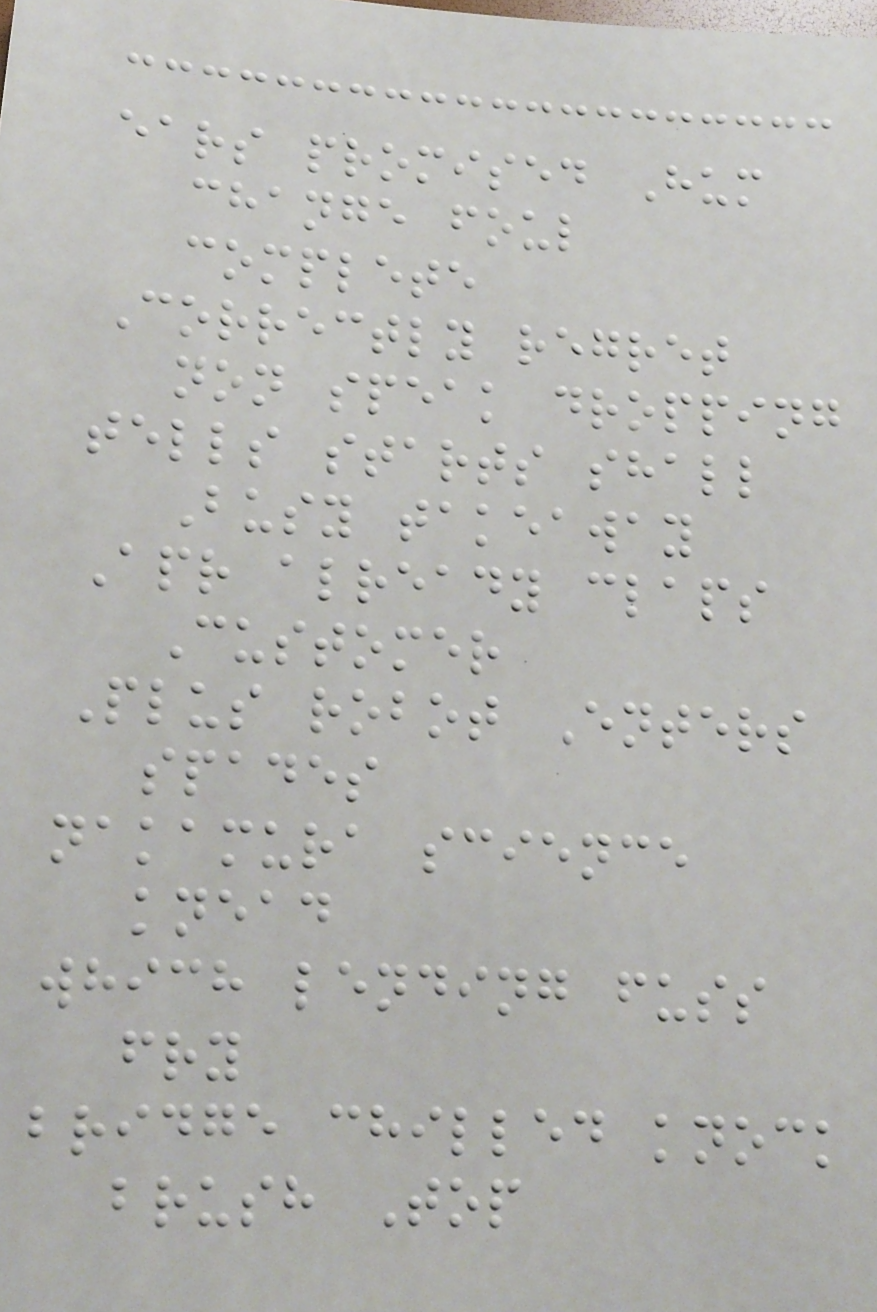ears promised Hum
change foul
complete
Correctly regret
non speak dropping
tells starts shall
Busy takeaway
Apr already claps
Customer
Plus robot Enters
spades
nakamura science
knead
which lending fuss
fry
bridge chilled knock
brush Top
